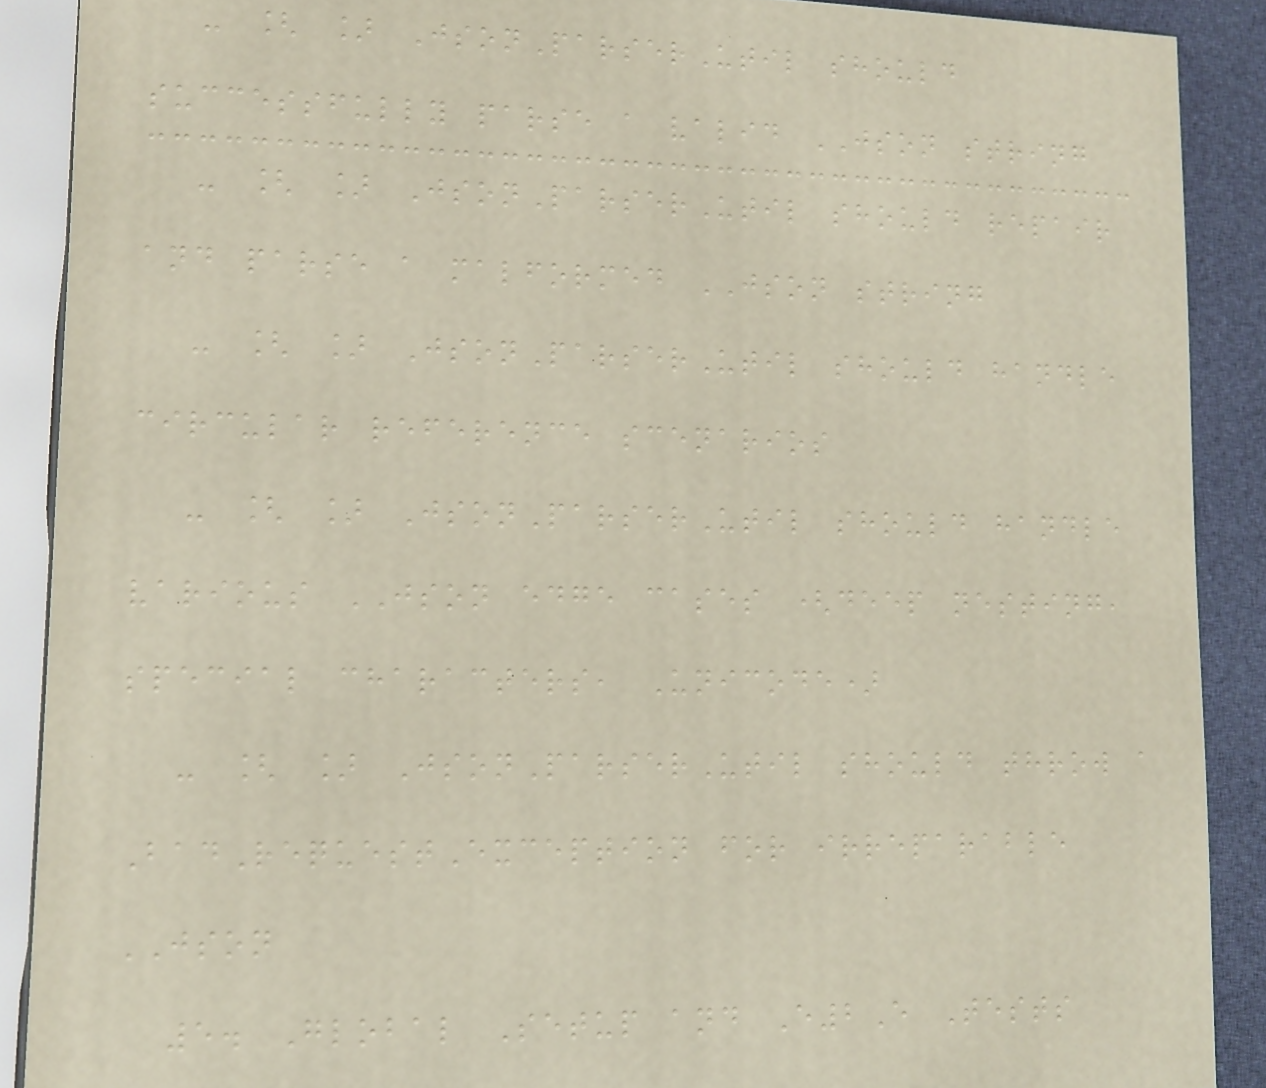- [ ] JsonParserUtil should
successfully parse a valid JSON string
- [ ] JsonParserUtil should repair
and parse a malformed JSON string
- [ ] JsonParserUtil should handle
circular reference scenarios
- [ ] JsonParserUtil should handle
various JSON edge cases (deep nesting,
special characters, Unicode)
- [ ] JsonParserUtil should throw a
BadRequestException for irreparable
JSON
5. Global Setup and E2E Tests
